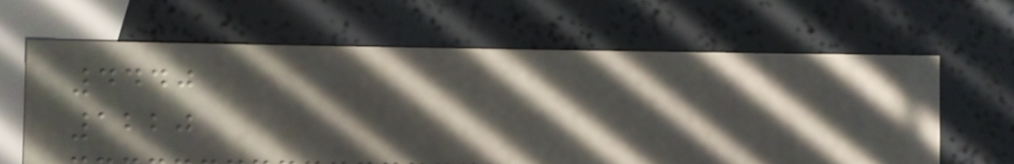4440
1220
